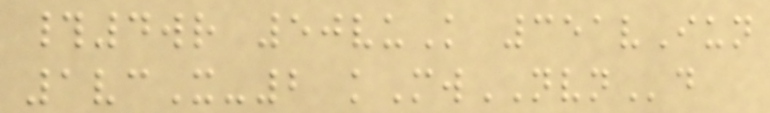#4wr 50vuK 351vIun
1vcX-2 kMwNVNd
